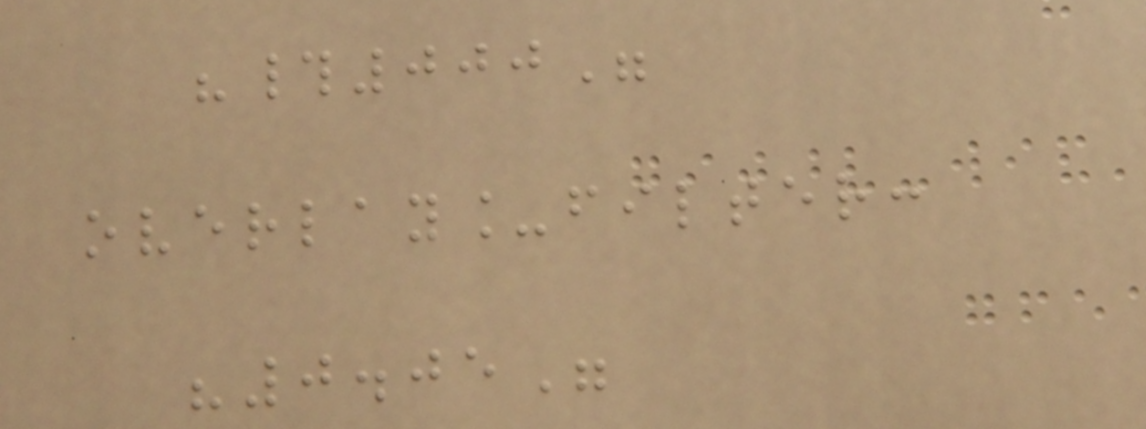"#000"
overlay_filter:
"0.05"
